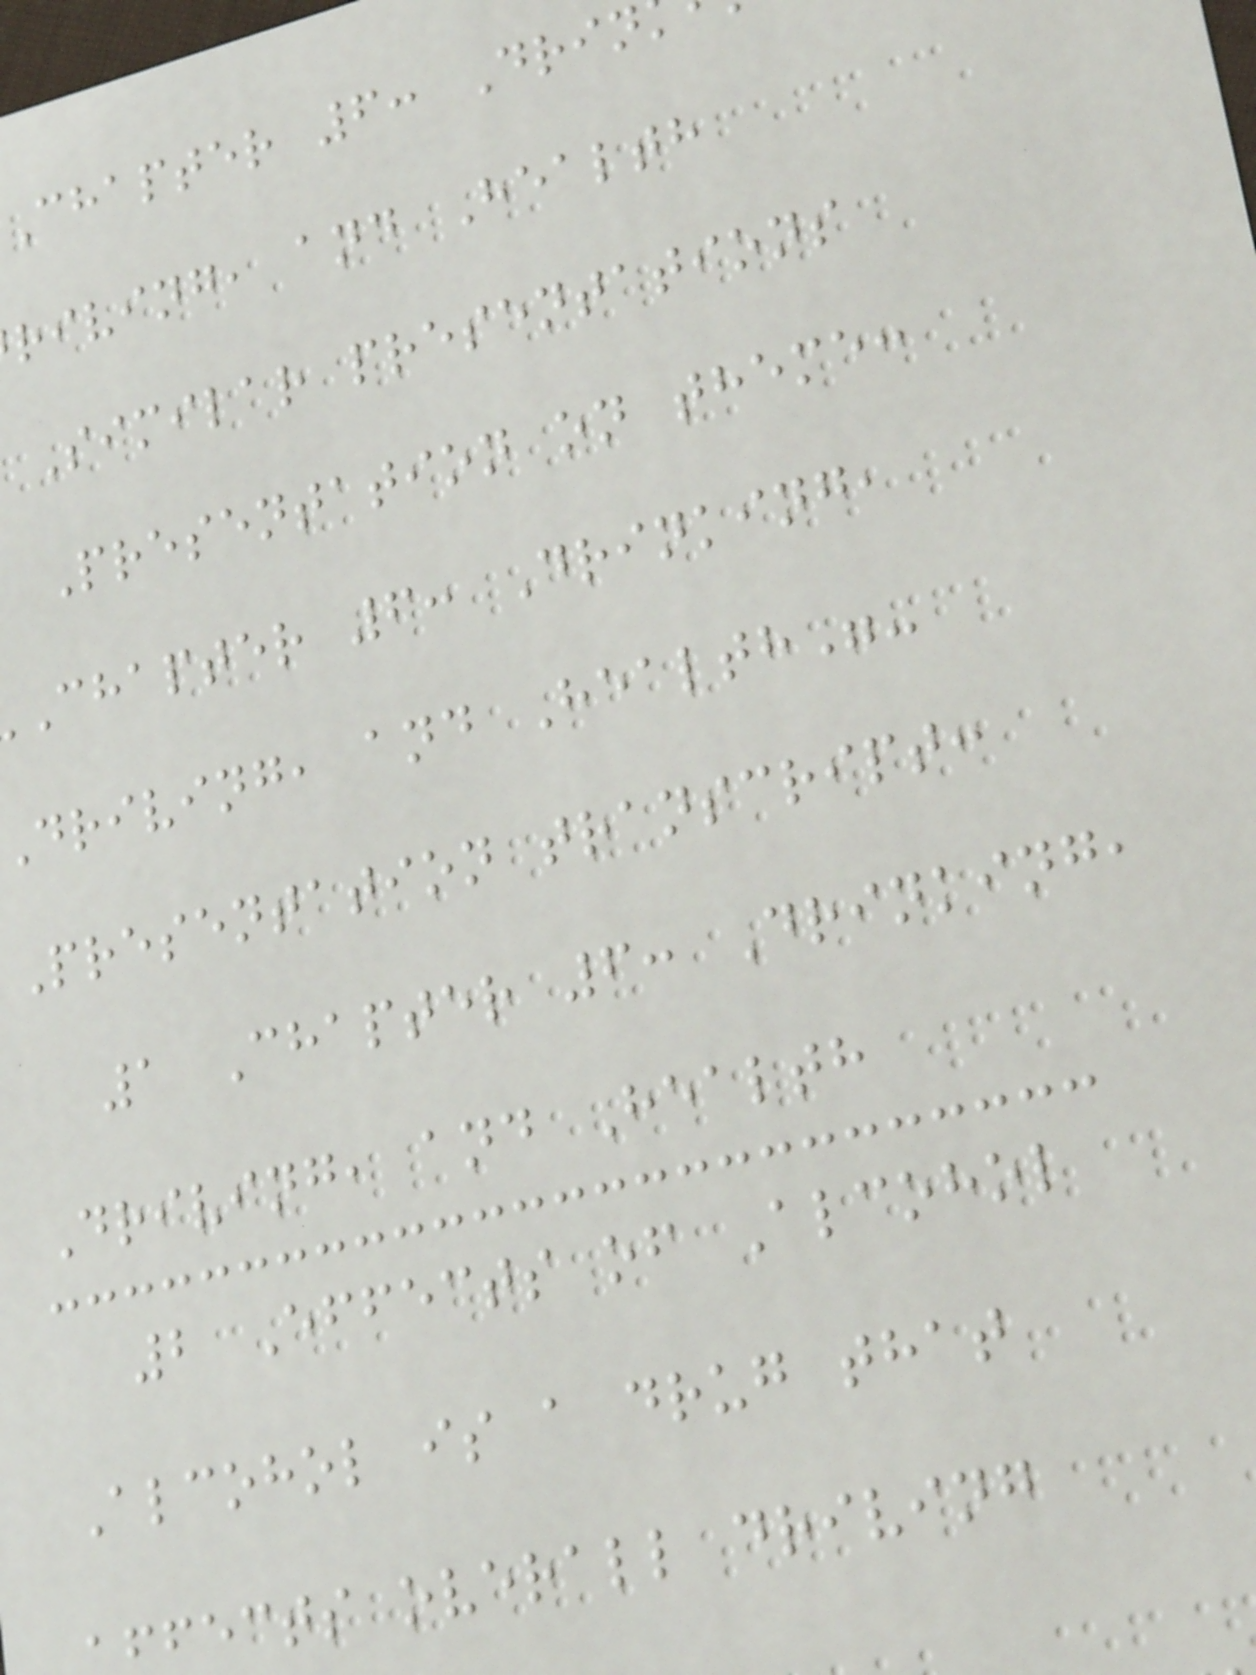Chapter 6: Drin
riving, and Health
Similar presentations
Presentation on theme:
Chapter 6: Drinking,
driving, and Health"-
Presentation transcript:
1 Chapter 6: Drinking,
Driving, and Health
2 Effects of Alcohol
Alcohol is a drug that
fects overall driving
